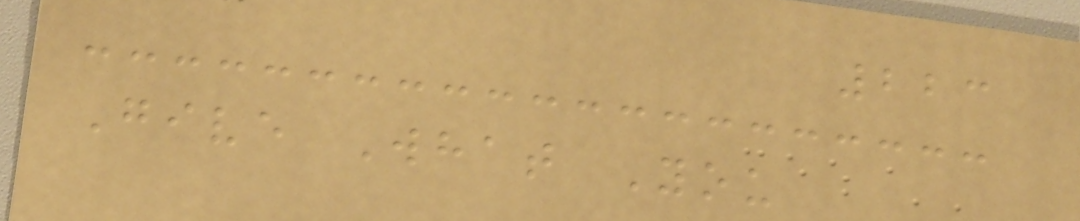223
Give What You
